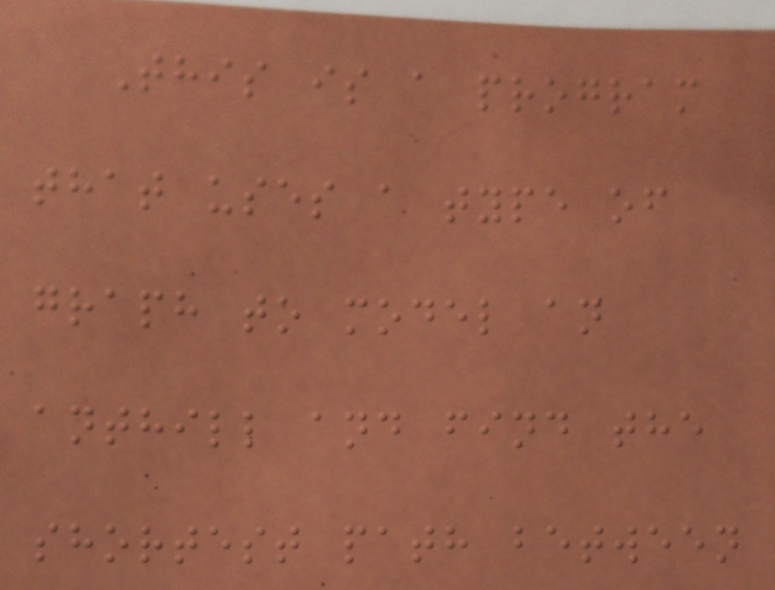This is a program
that uses a type of
graph to model an
anthill and find the
shortest path between
